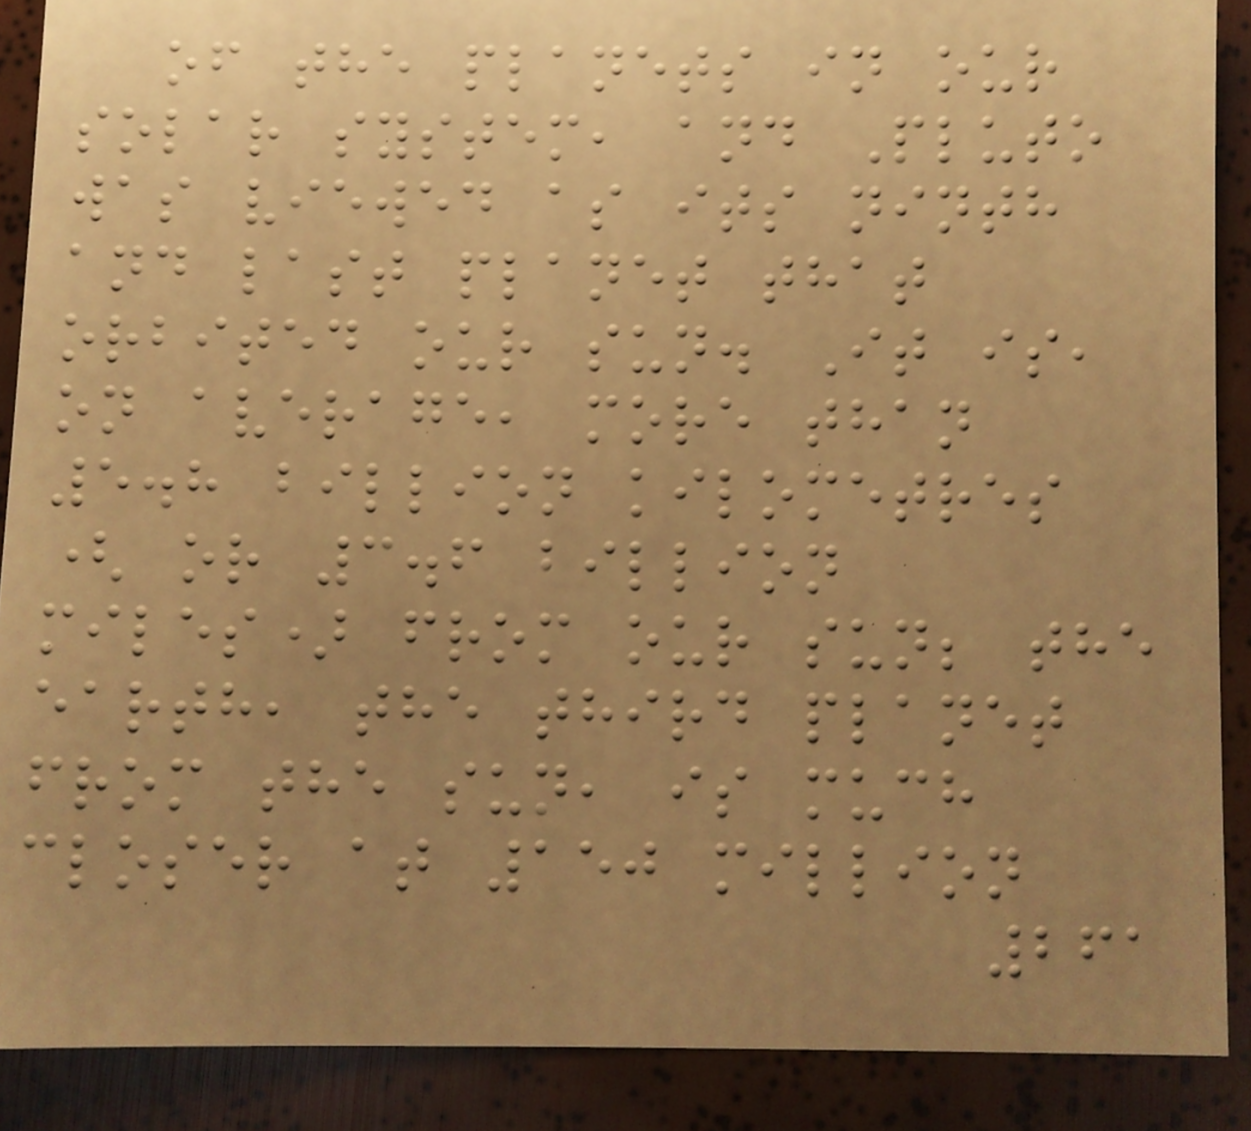of the planets in our
solar system, and Pluto
was viewed as its ninth
and last planet that
orbited our sun. It is,
on average, more than
5.8 billion kilometres
( or 3.6 billion
miles) from our sun; the
earth, the third planet
from the sun, is much
closer at 150 million
261
